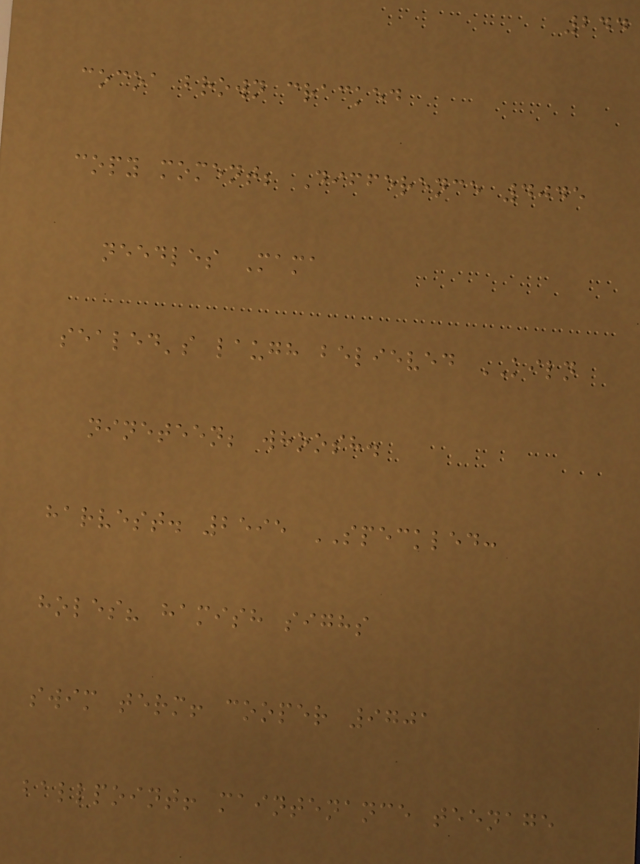244
cocoa brown cracked
copy moment; Difference 4045
needles Mama
sealed's laugh believed KILN
nineteen; whoosh.
harvest. 2595 SPECKLED:
holes? hamish sighs
swim term! cooper 9701
ballpoint! maintenance teenage
